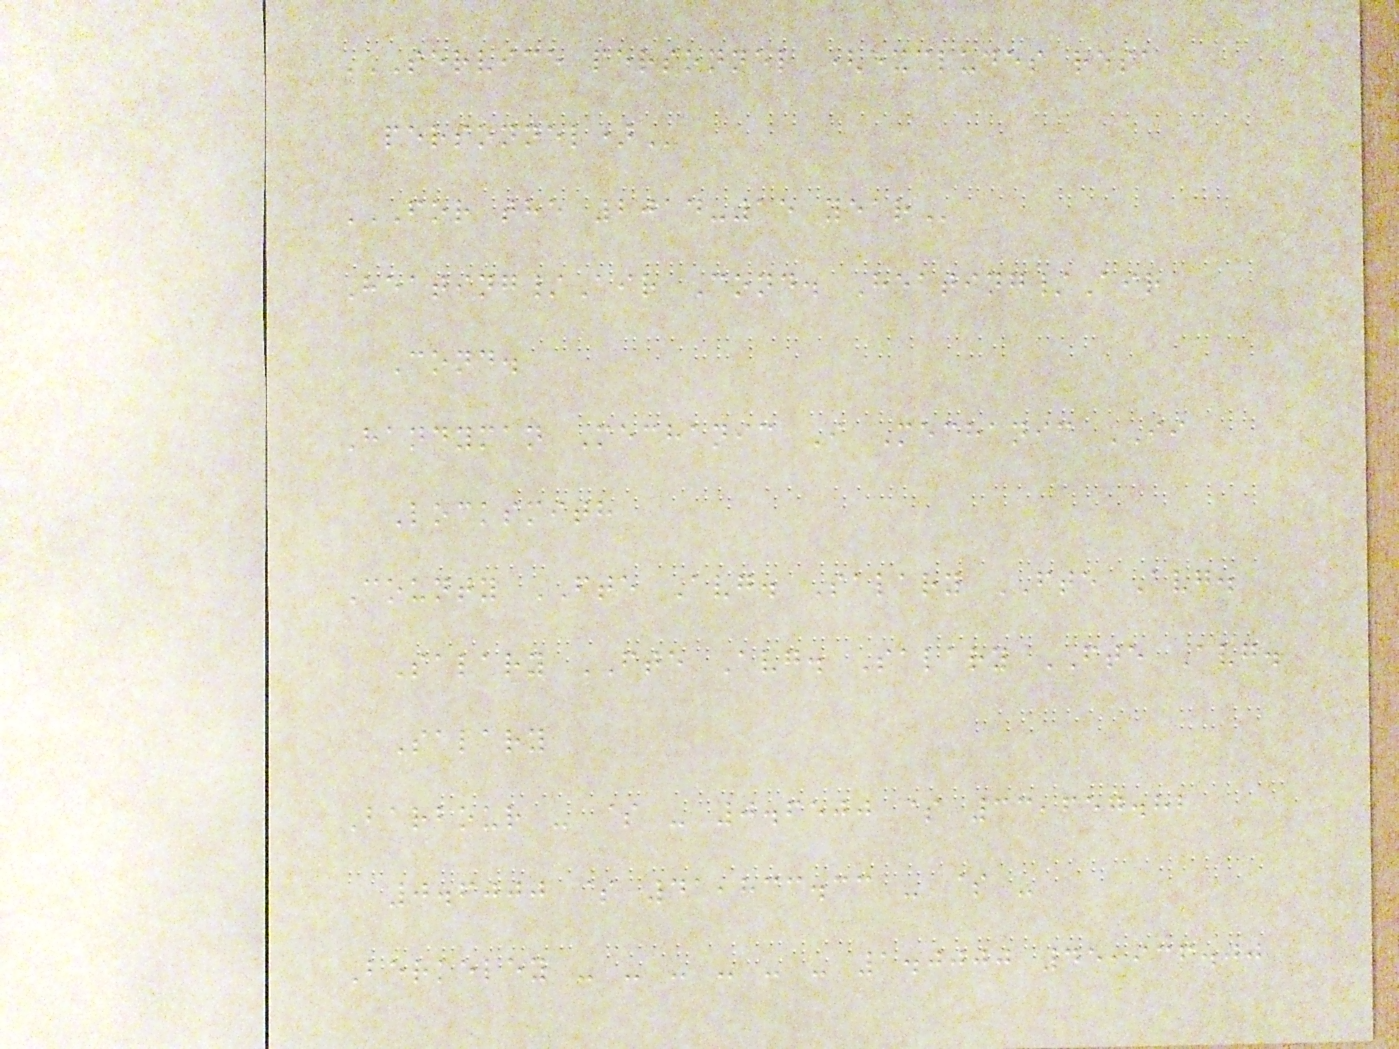SERVICE PERSONNEL (EXCLUDES RESA
PERSONNEL)
FOR THE 2014-15 YEAR
Heating/Air Cond. Heating/Air
Cond.
Handyman Mechanic I Mechanic II
Locksmith
County FTE Avg. Salary FTE Avg.
Salary FTE Avg. Salary FTE Avg.
Salary
Barbour - $ - 0.6500 $ 33,657.82
0.6000 $ 41,833.33 - $ -
Berkeley - - - - - - 1.0000 45,936.00
